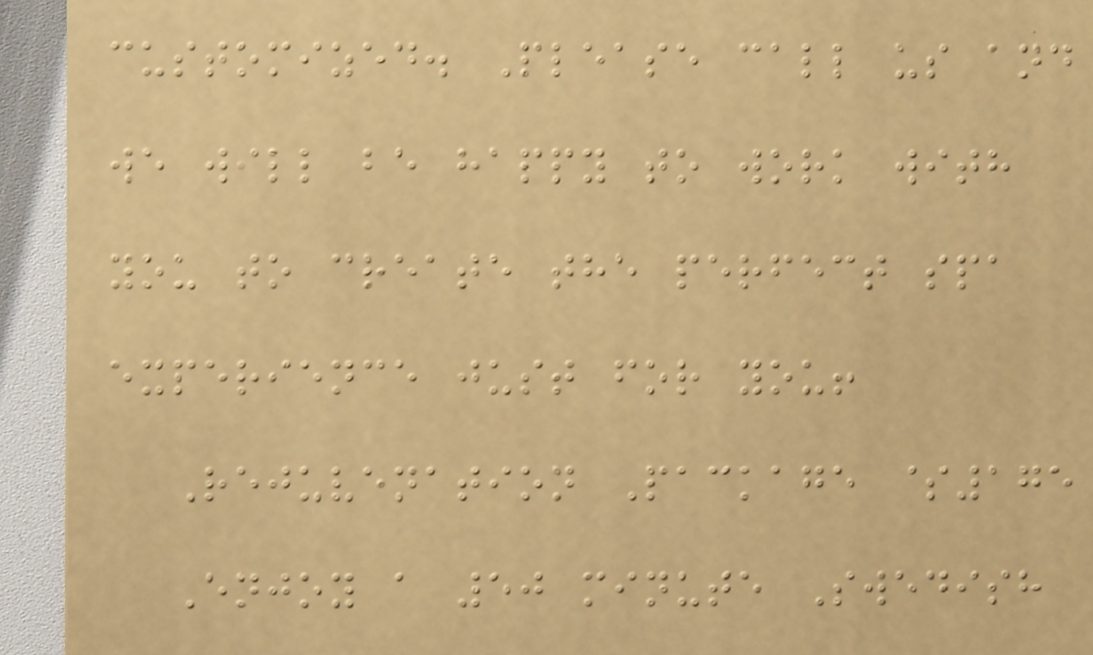customized. Please call us and
we will be happy to work with
you to create the perfect spa
experience just for you!
Rejuvenation Package $175
Enjoy a 50 minute Swedish
